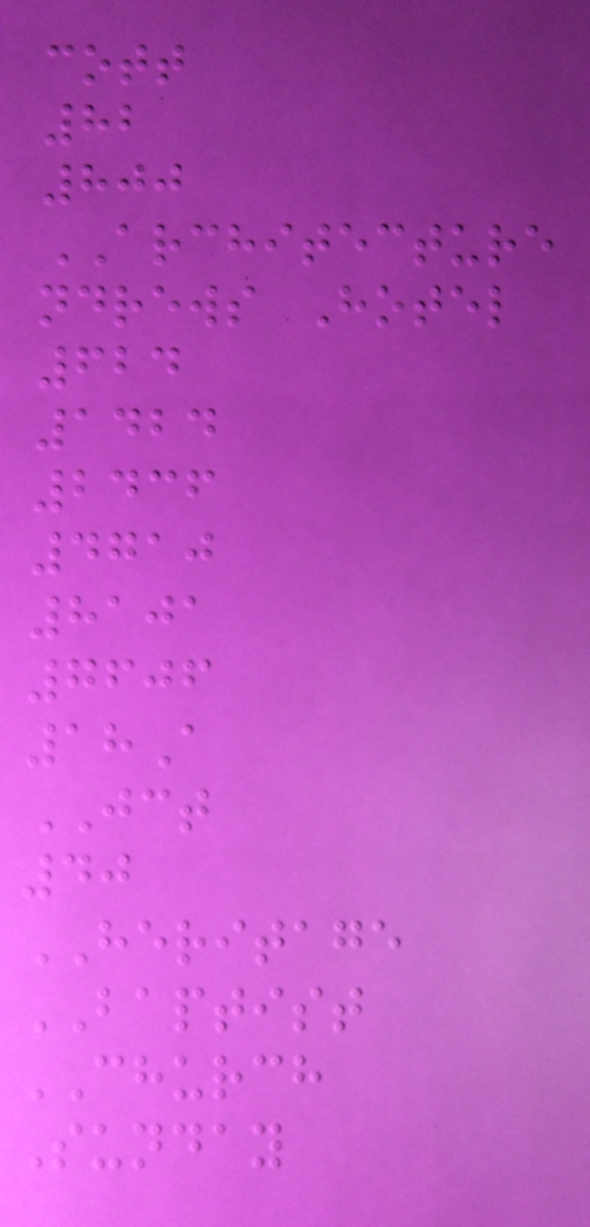cott
82
800
ARCHITECTURE
ndrews Hotel
624
1424
2436
4710
8101
7606
18A
JCT
40
HERITAGE
BAPTIST
CHURCH
Sunday
